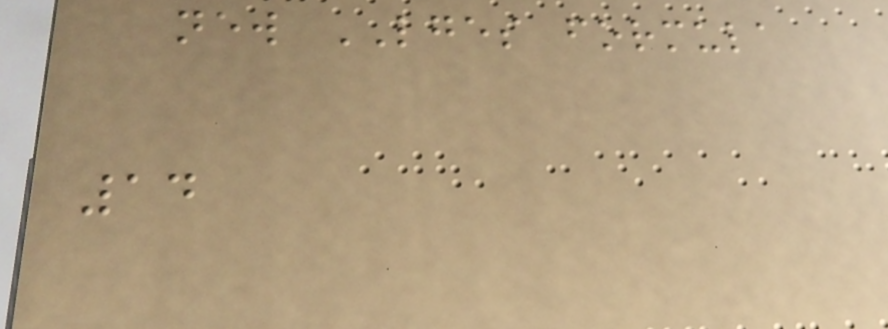new LGES formula
14
